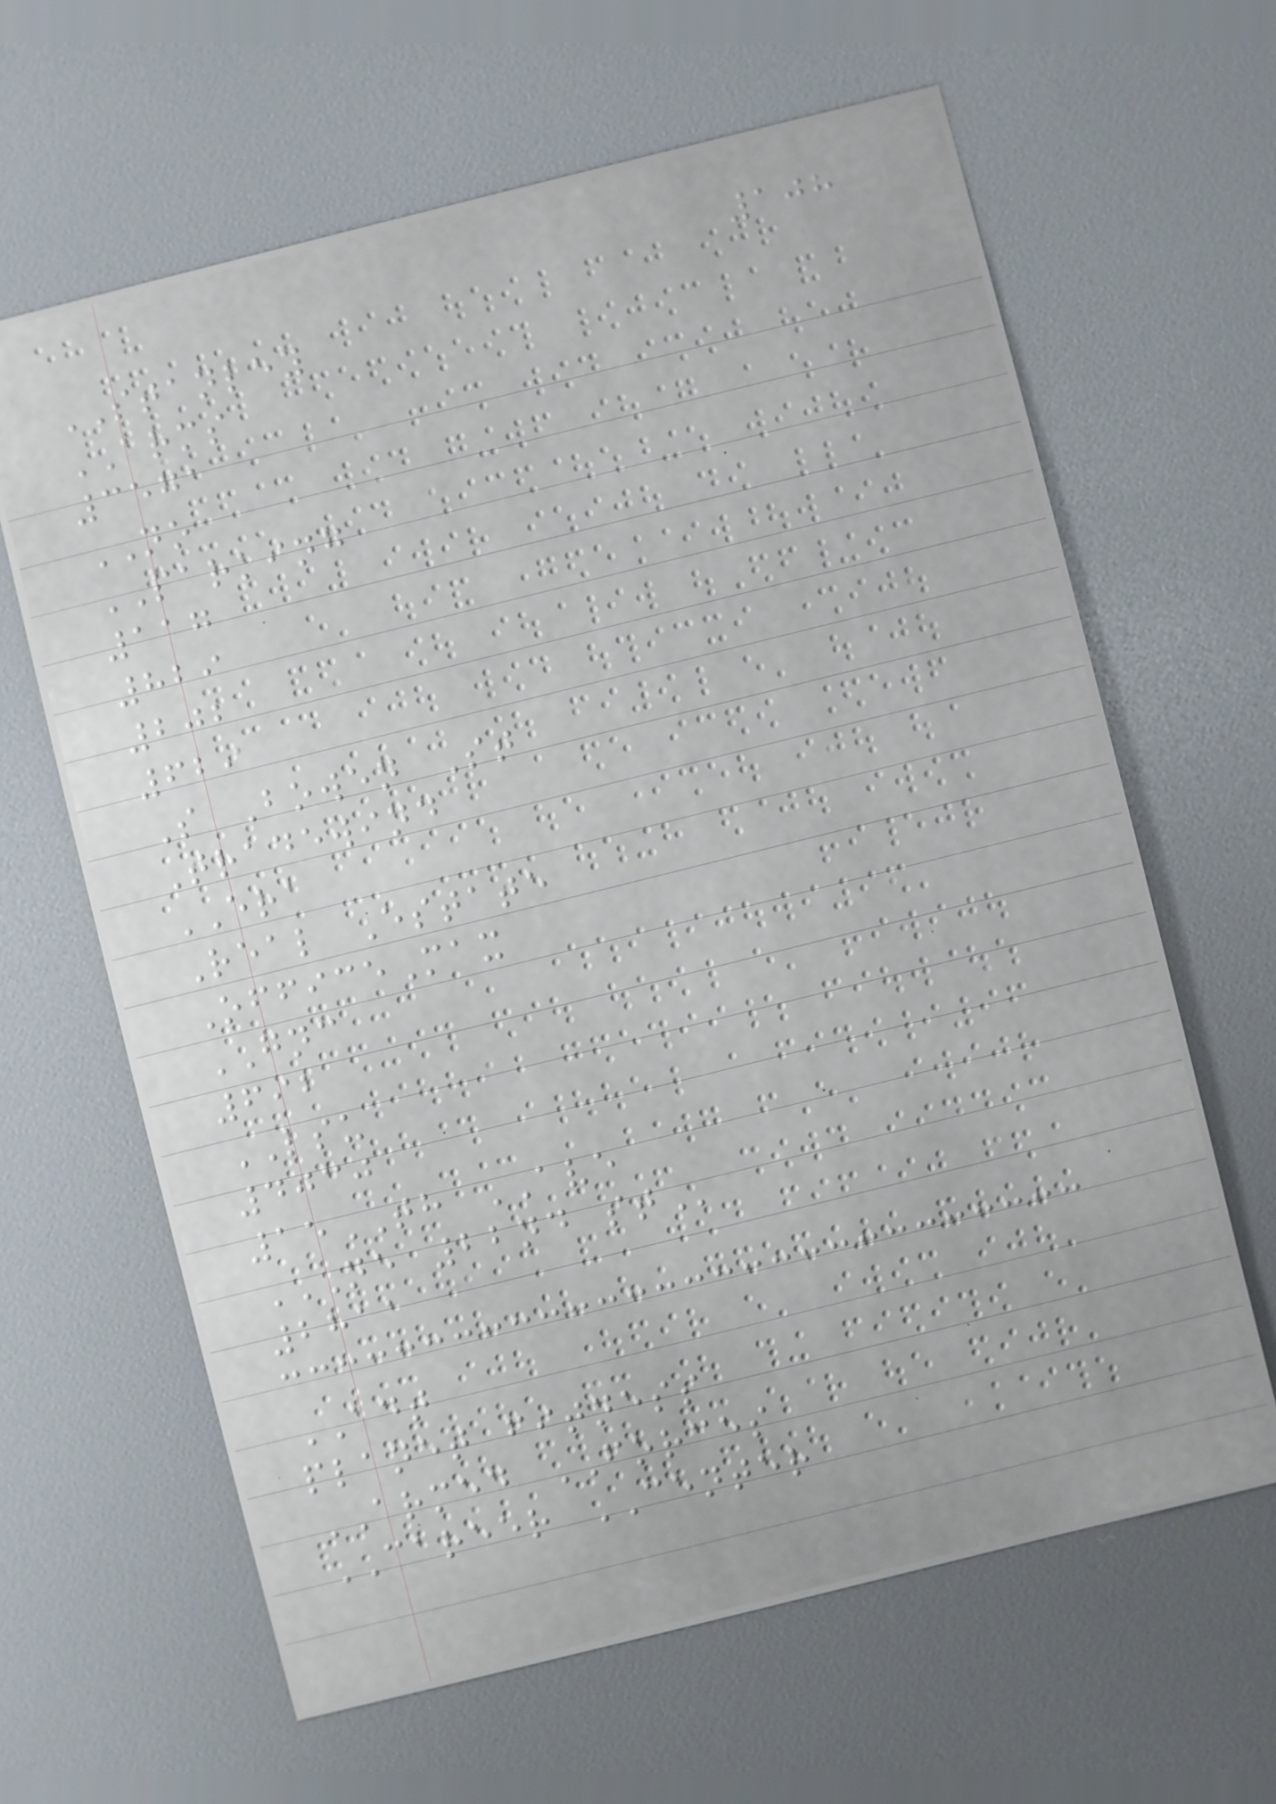108
STANLEY
ARMS
3571
NO
PARKING
117
829
202
629
S Bowen St
Tradewind
ERA
Real Estate
OfficeMax
GNC
692
LSU
4030
15TH AVE
NE 22ND ST
2811
ADT
planet fitness
ARMED FORCES
CAREER CENTER
